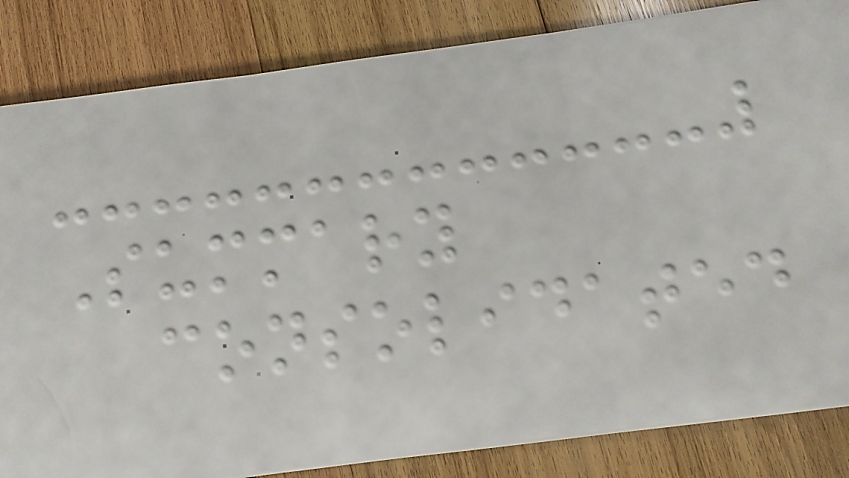Summary
consolidated
